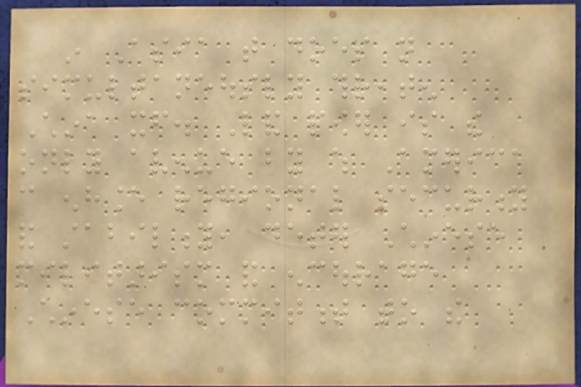in Asia that does not
simultaneously threaten
China itself. Land power is the
only avenue by which America
can enhance regional security
and stability, deter Chinese
militarism and encourage
Chinese commitment to the
